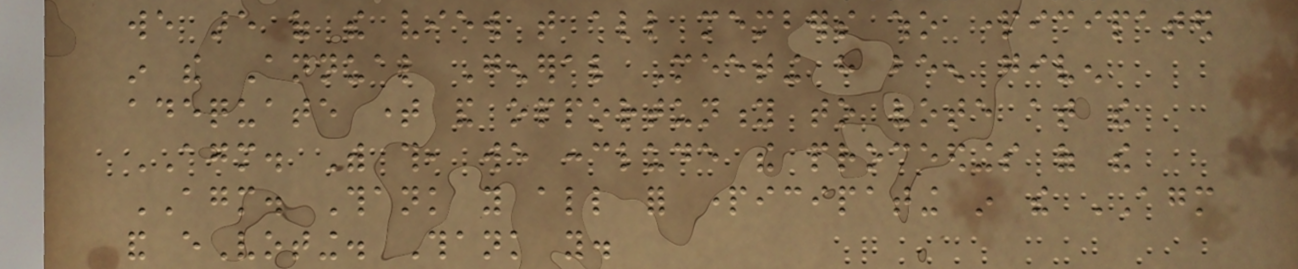we are of the view that all members who participated
in the Annual General Meeting have been given
adequate time and opportunity to vote at the
AGM. With this, we conclude the proceedings of the
AGM. Thank you all for participating in the AGM
and eVoting. Thank you.
